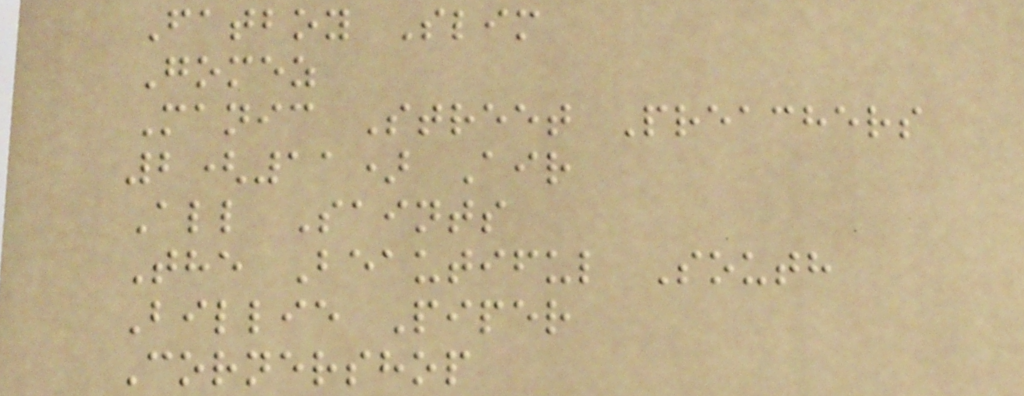Fatboy Slim
Gomez
Manic Street Preachers
2(11) Air
All Saints
The Beautiful South
Billie Piper
Cornershop
